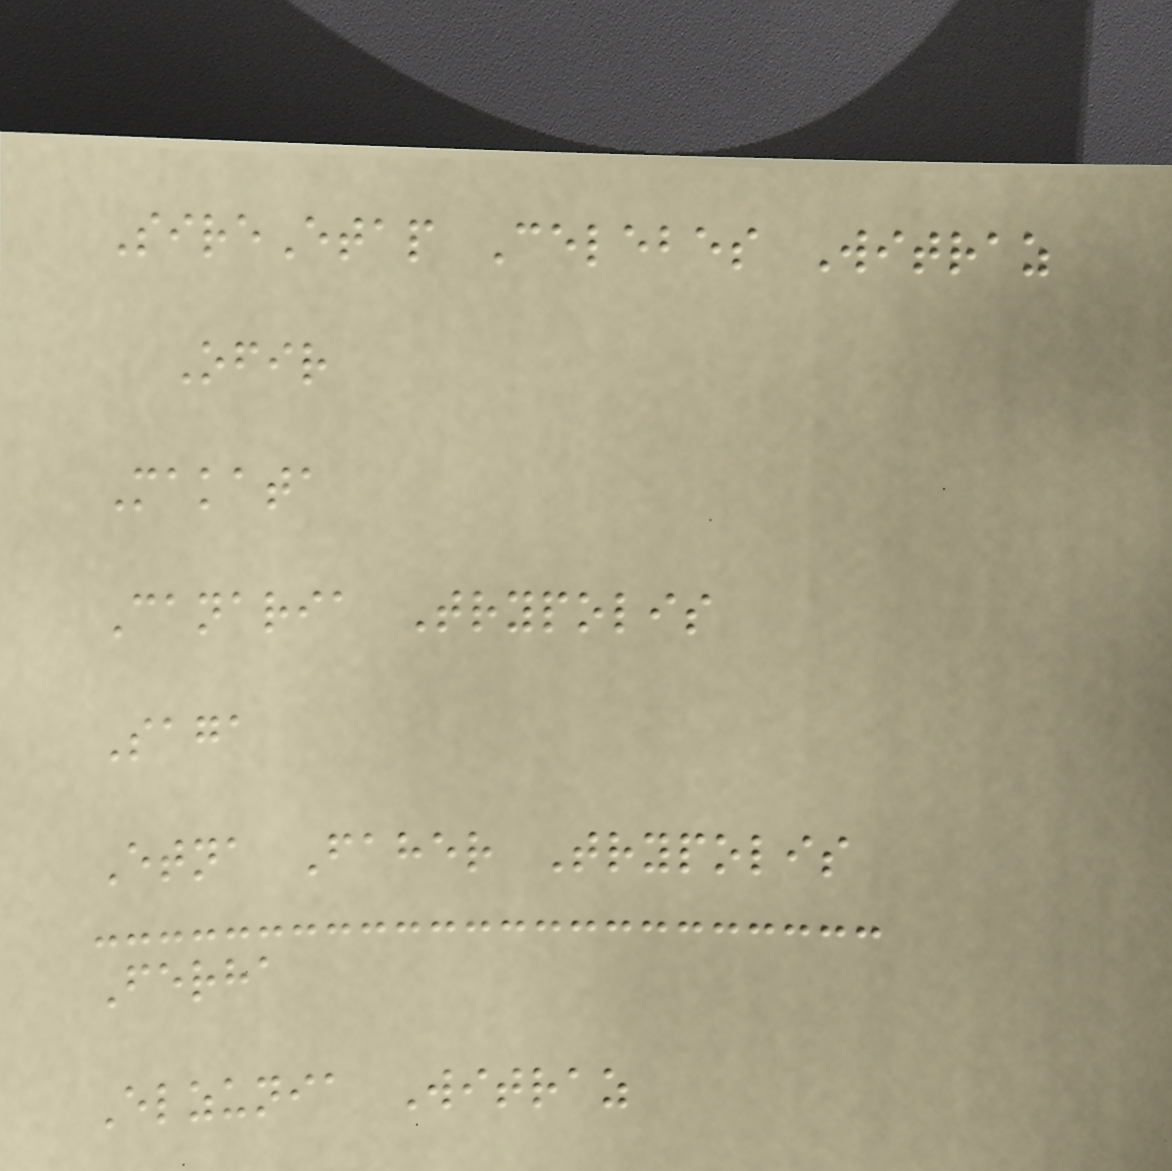SireEtap Celebes Witraz
Ofir
Makata
Canaria Trypolis
Saga
Etna Faher Trypolis
Ferha
Elzunia Witraz
